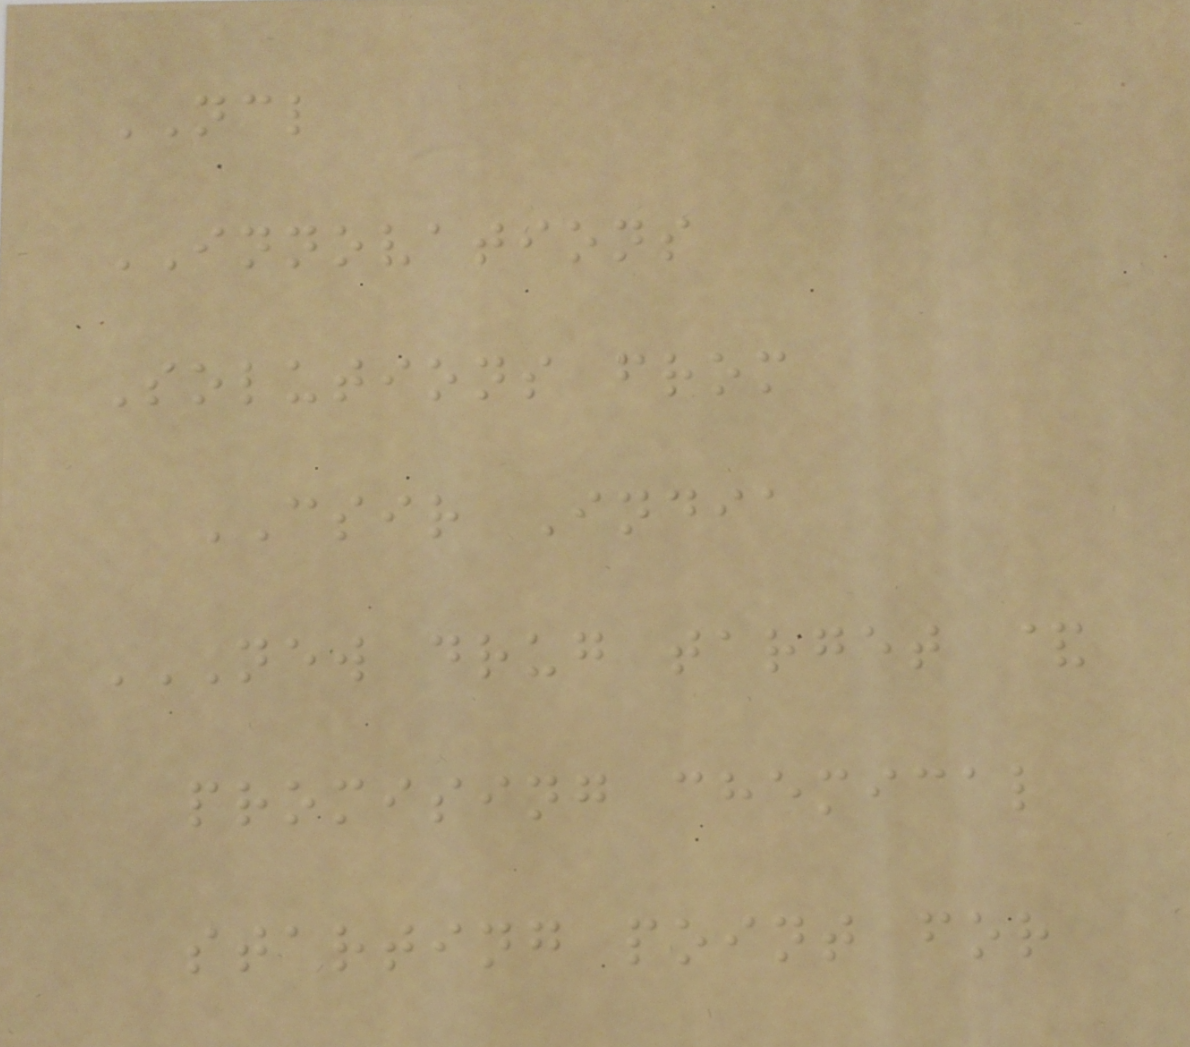NCL
INNOVATIONS
Solutions from
CSIR India
NEW DRUG TARGET &
PROMISING CHEMICAL
STARTING POINT FOR
